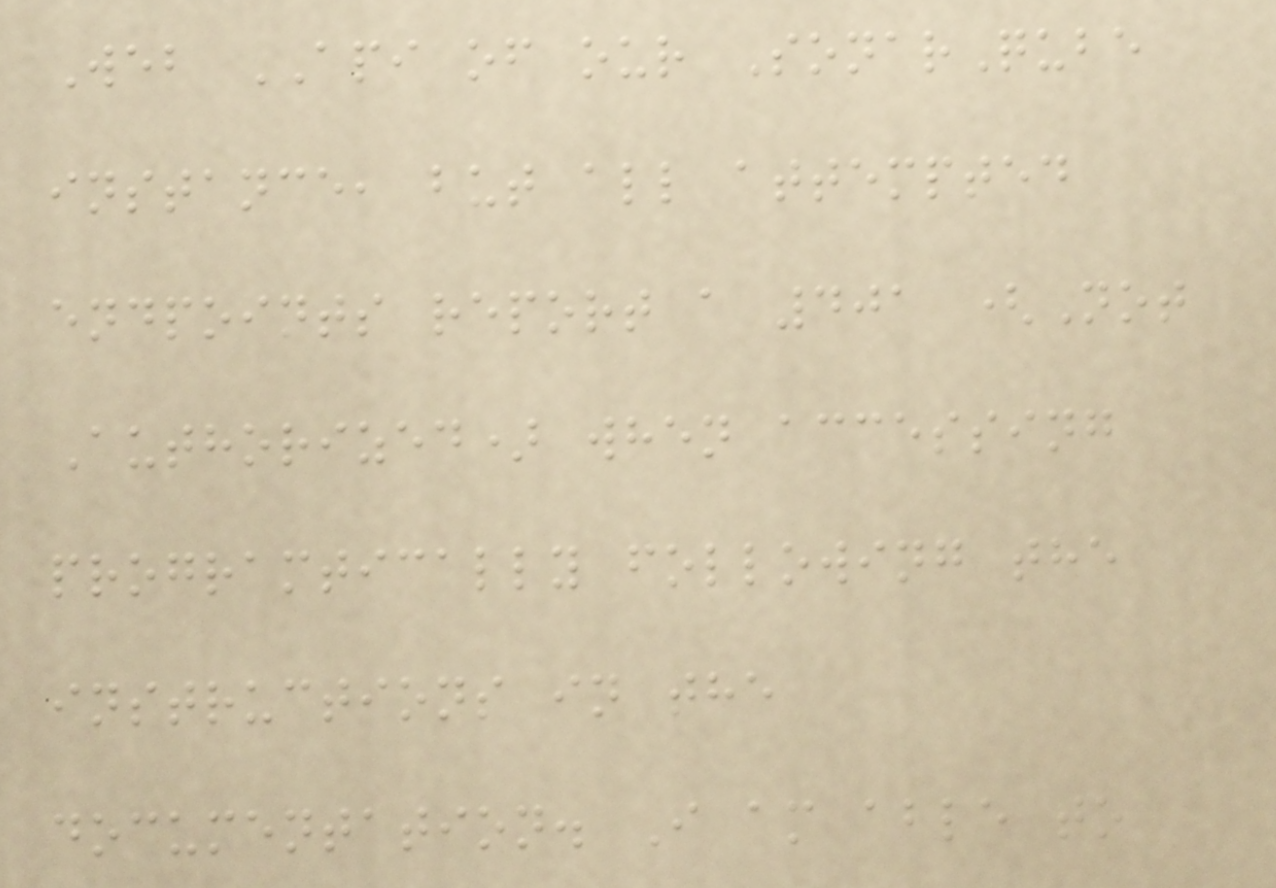Web API of our SonarQube
instance, but all attempted
endpoints report a 401 (Not
Authorized) when accessing
programtically following the
instructions in the
documentation. I am able to
